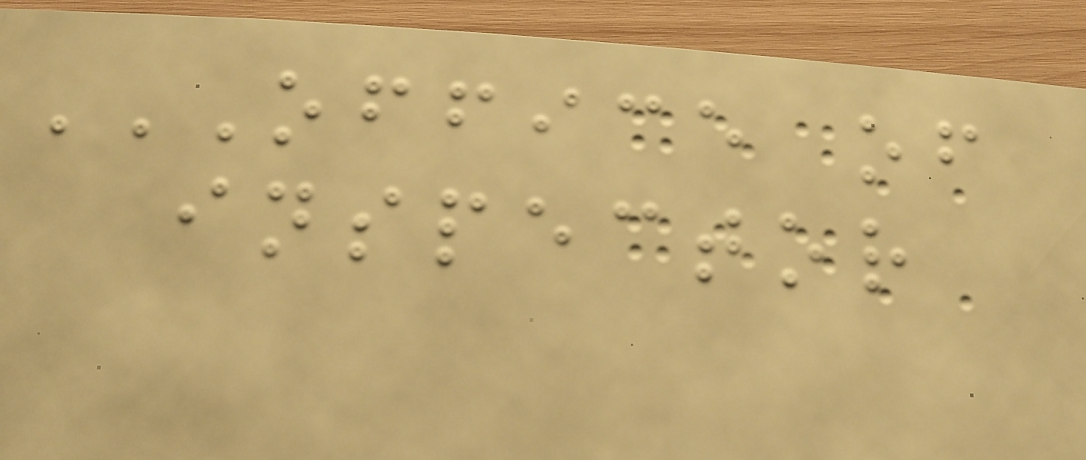OFFICE OF
INSPECTOR
